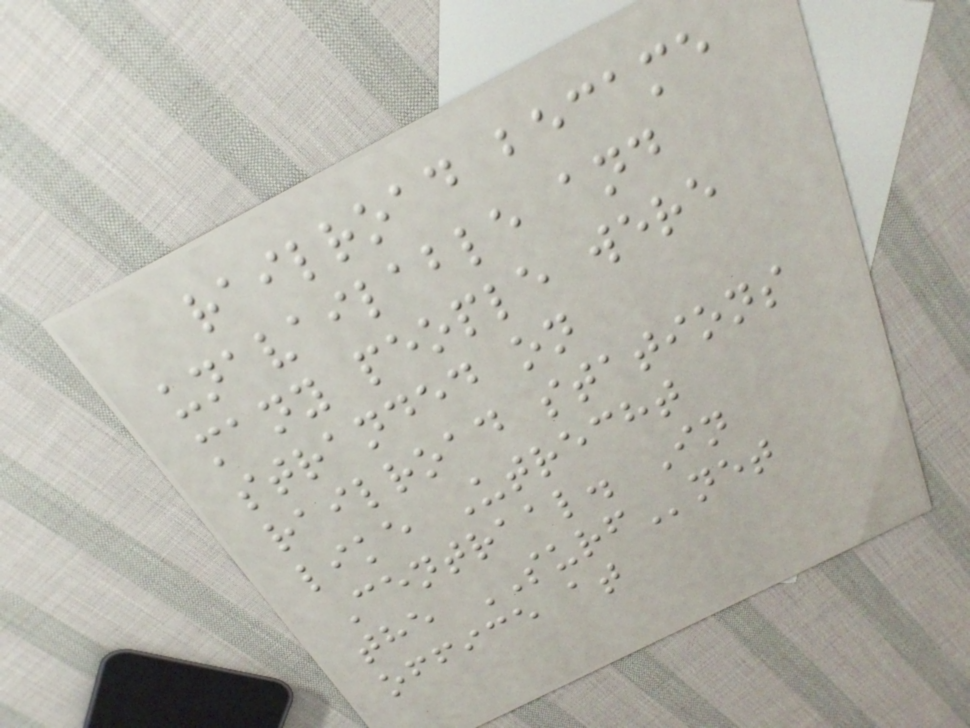railroad became
unavailable and
many people were
stranded on
railroad stations
like Utrecht
Centraal. In
the SURFnet
office at
